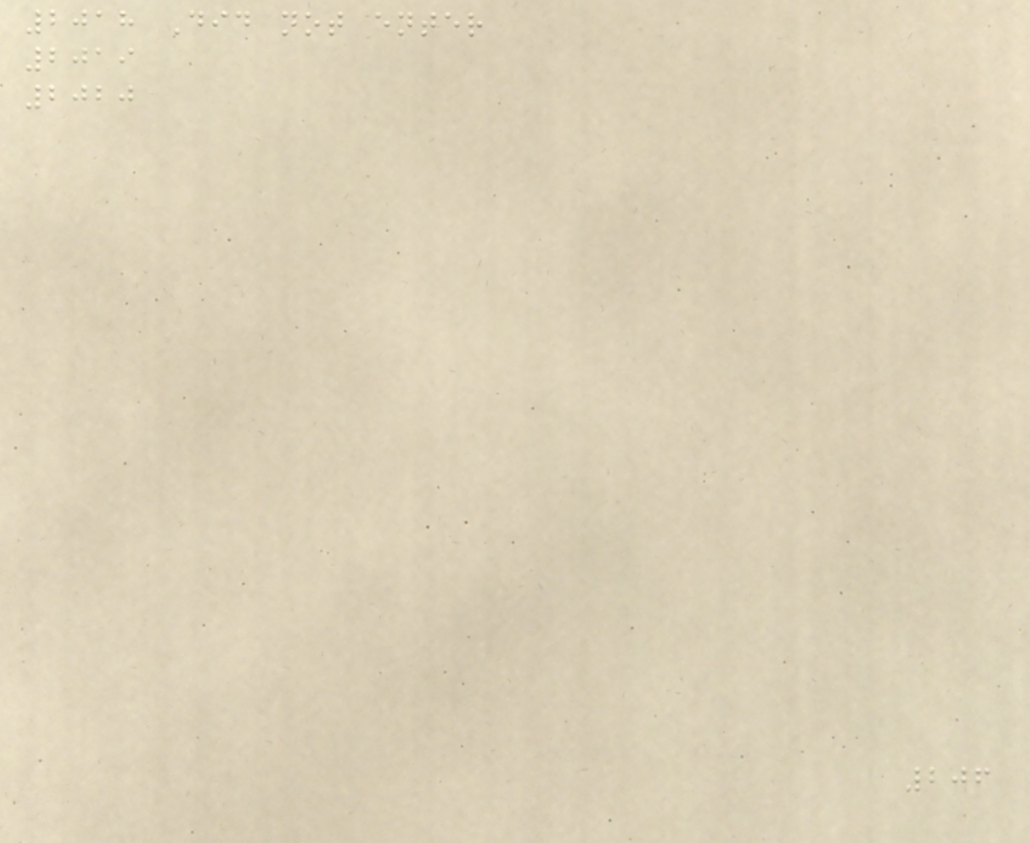2018 Did not enter
2019
2020
206
